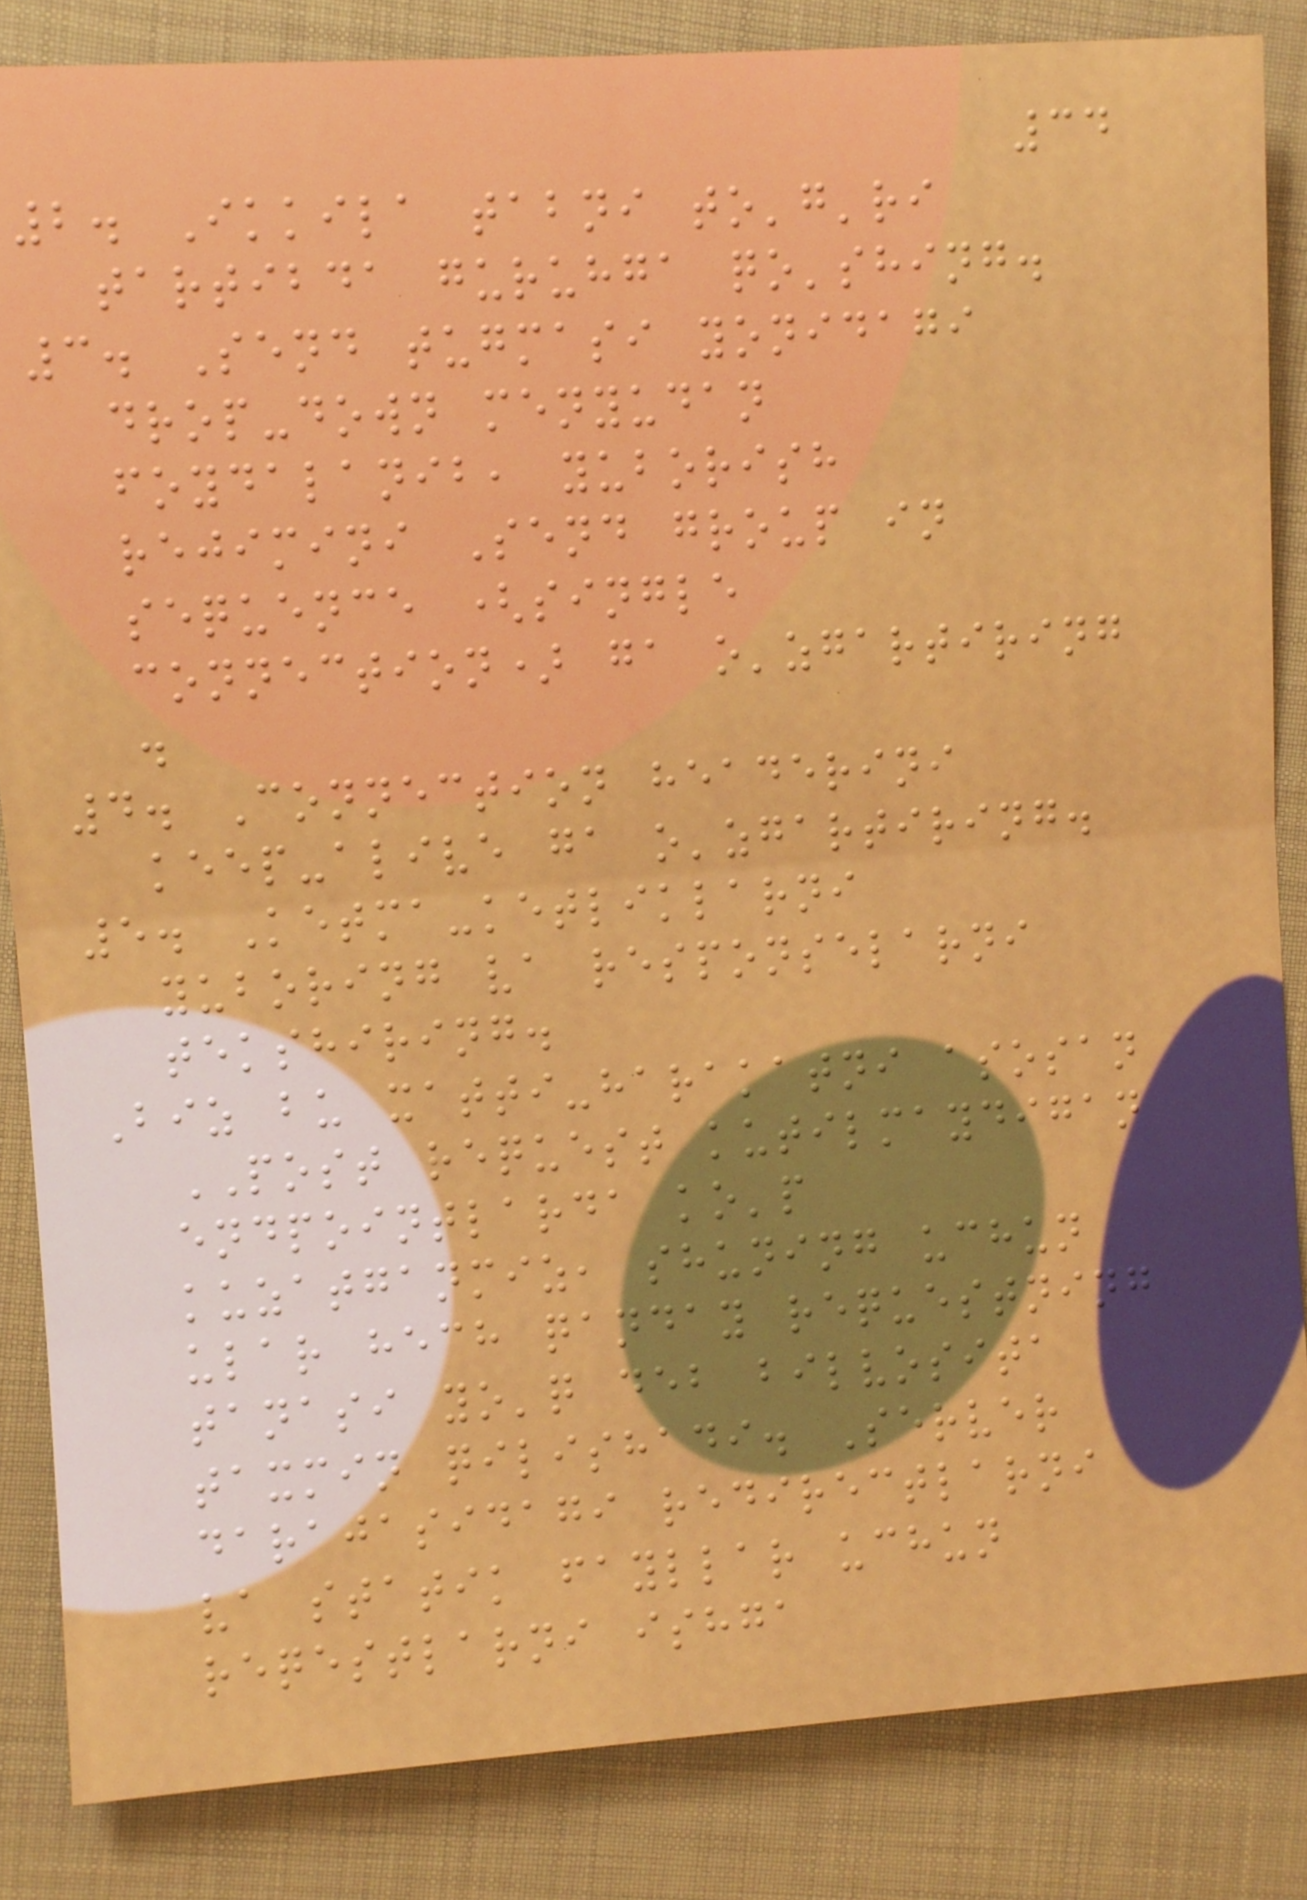34
2. Ikkila tabni to'g'ri
tartibda guruhga qo'shing.
3. Send tugmasi yonidagi
drop-down menyudan
foydalanib, yuborish
rejimini Send group in
sequence (single
connection) ga o'zgartiring
.
4. Connection headerini
keep-alive ga o'zgartiring.
5. Ketma-ketliklarni
yuboring va responselarni
tekshiring.
Biz bu xatti-harakatni asosan
POST request kutilmaydigan
endpointlarda ko'p
kuzatganmiz, shuning uchun
ular hech qanday requestning
tanasi yo'q deb bilvosita
taxmin qilishadi. Server
darajasidagi redirectlarni
va statik fayllar uchun
reqestlarni ishga
